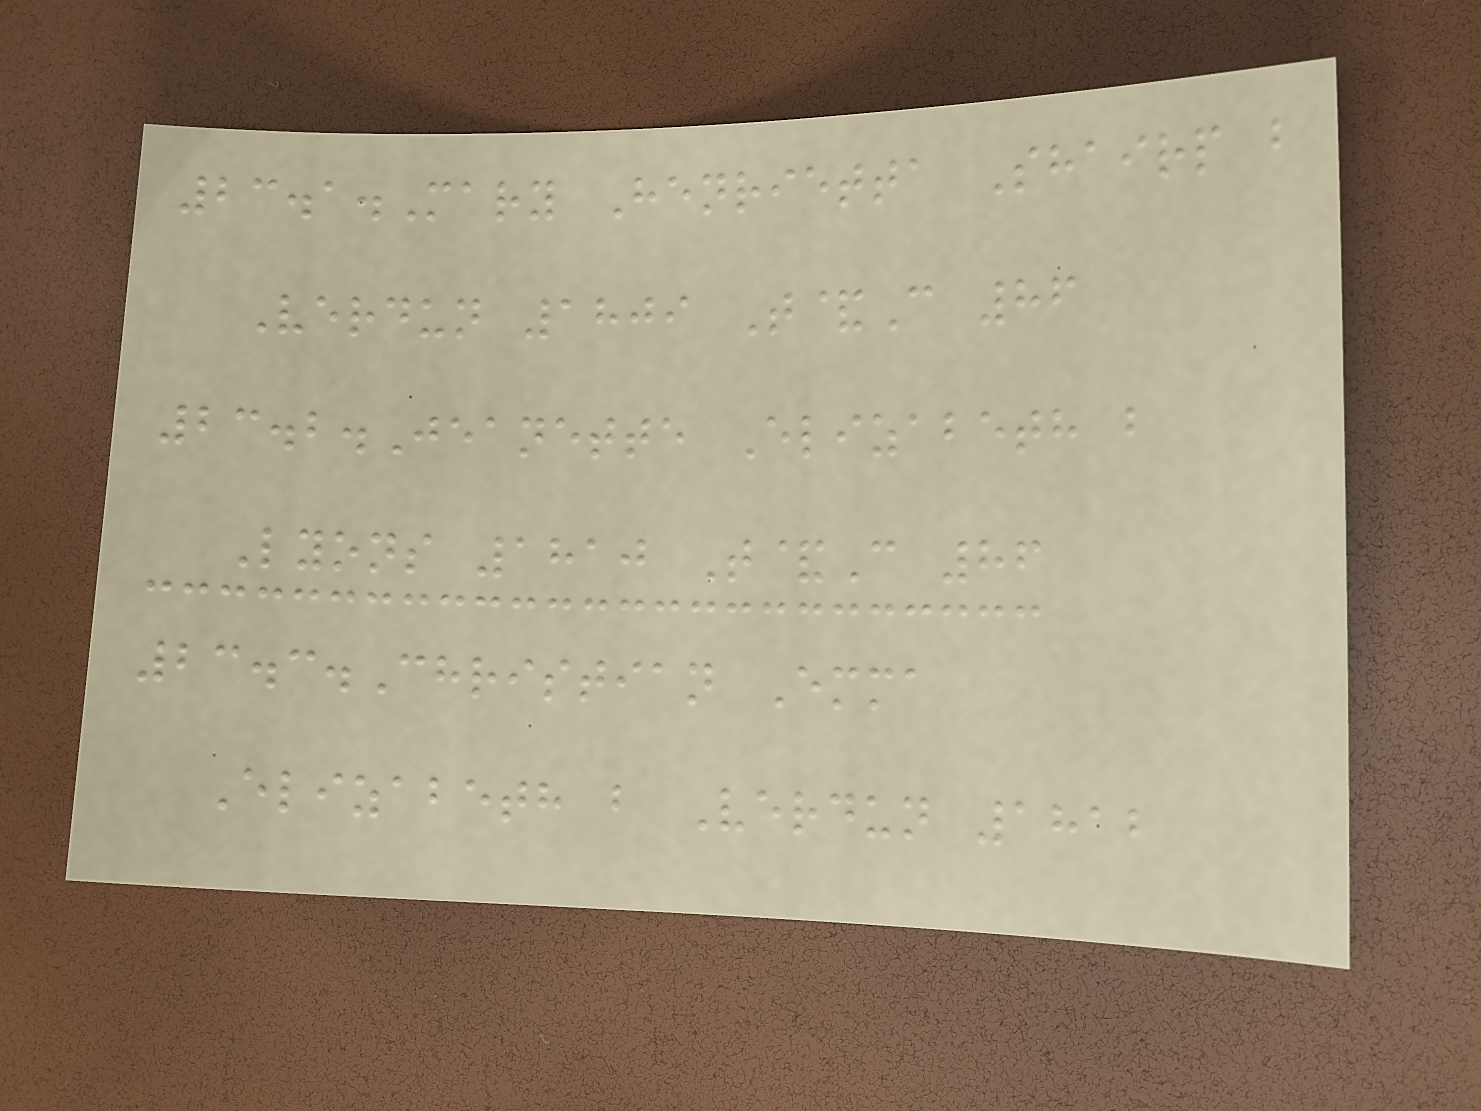23.1.Mary Henrietta Shairp b
Verdun 1809 T&C 86
23.2.Jeanette Elizabeth b
Lyons 1810 T&C 86
23.3.Christian Emma
Elizabeth b Verdun 1812
